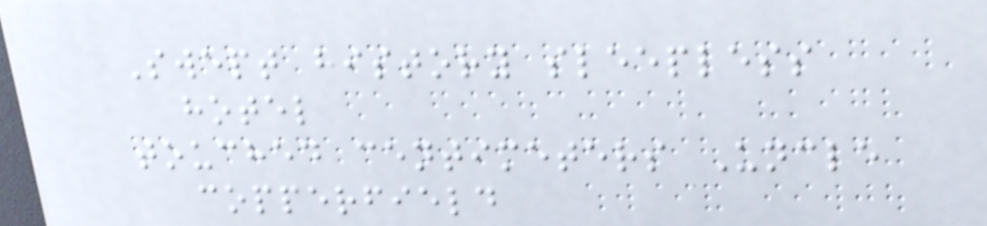Swept history sleepless
hotel
touched centimeters Uncle
copperfield
